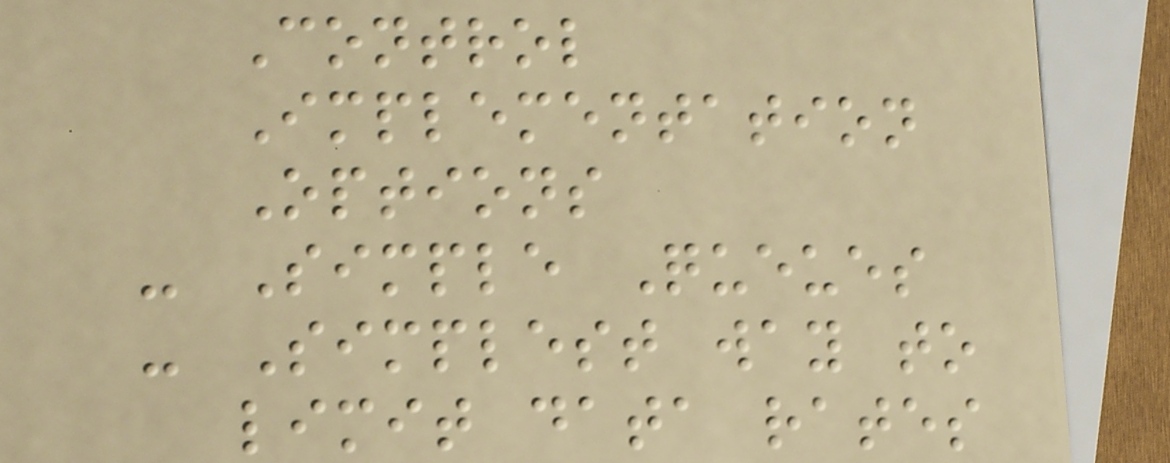Control
Implementation
Options
- Simple Queues
- Simplest way to
limit data rates
